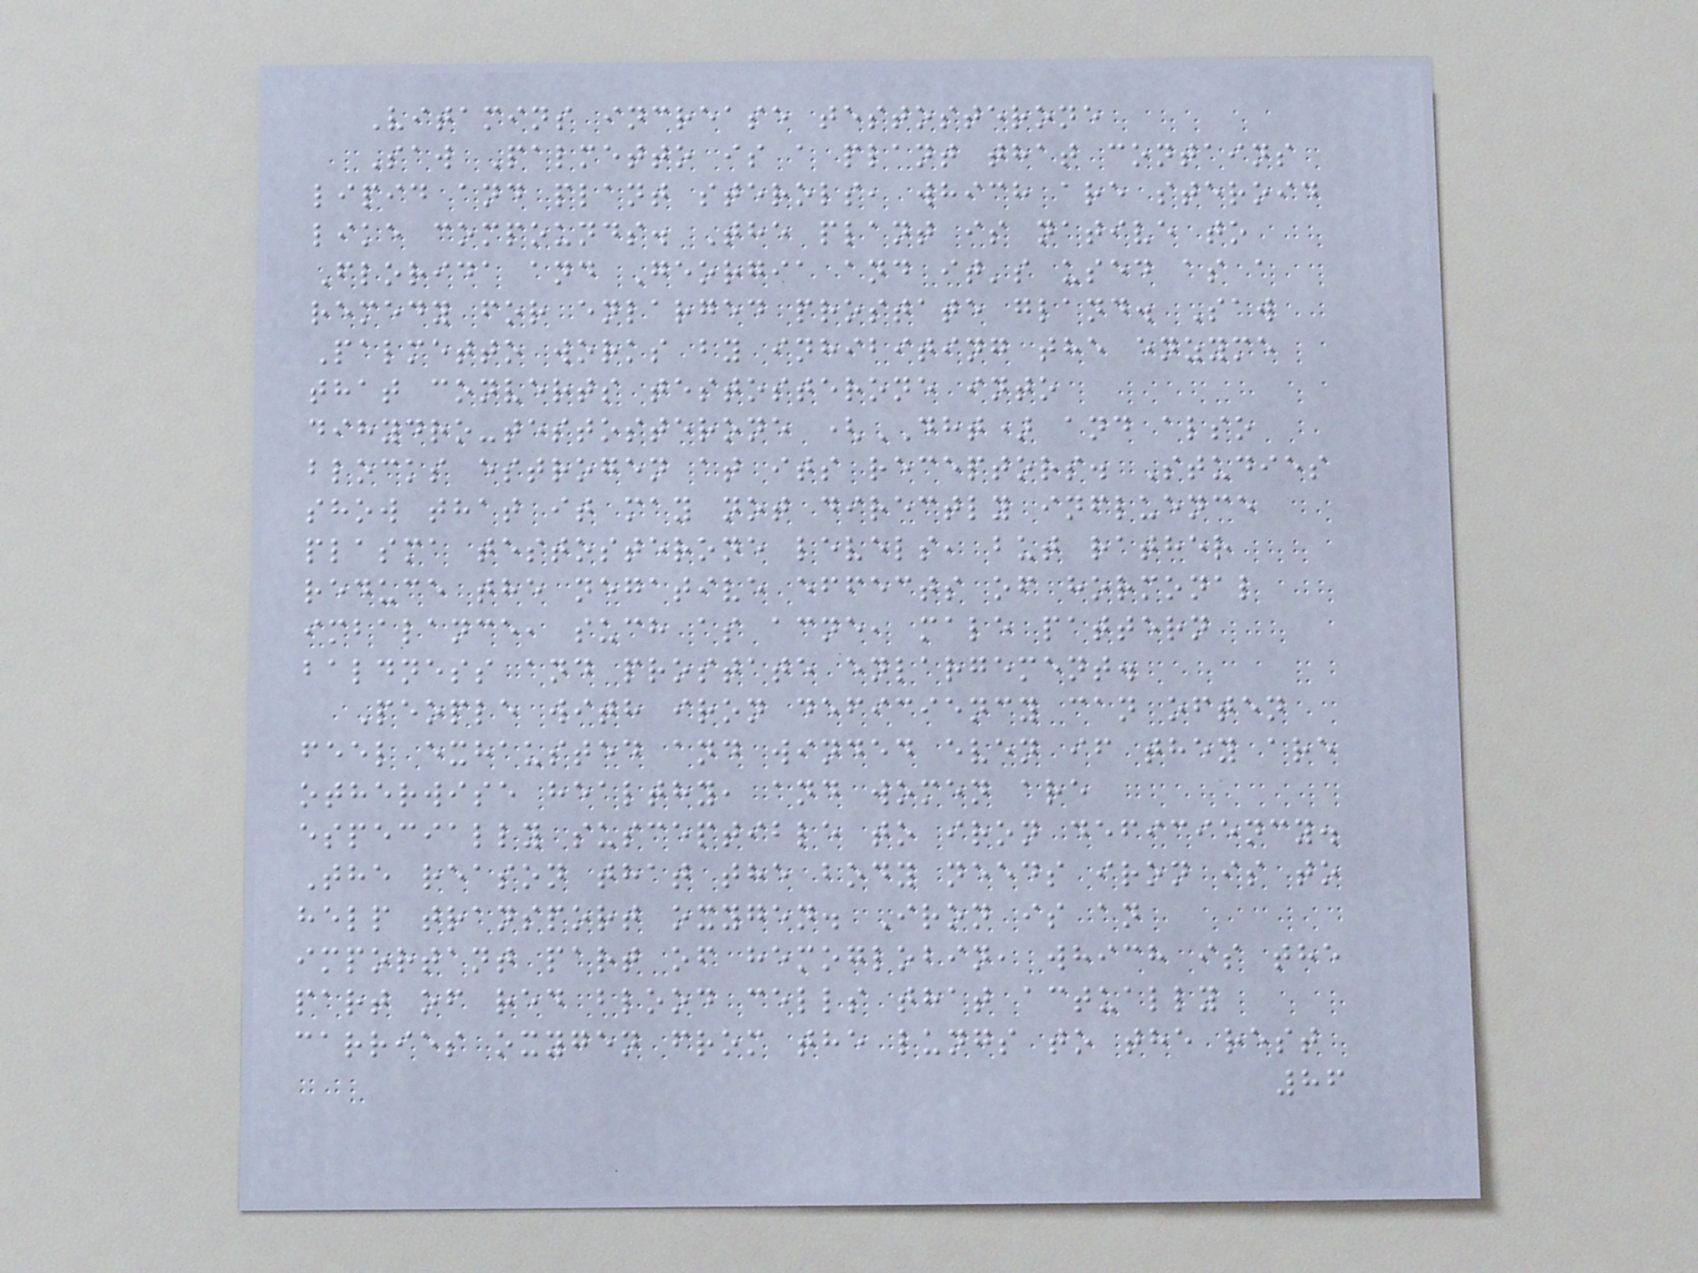Vitamins increase testosterone
Saw Palmetto is a plant that contains
lipid and plant sterols, which are steroid
like compounds. The plant is native to
Florida and Georgia and it's used as a
remedy for enlarged prostate gland. Saw
Palmetto works by inhibiting the enzyme
that converts testosterone into
dihydro-testosterone (DHT) and also
blocks estrogen at its receptors. Studies
show that it may not directly influence
plasma testosterone levels, but rather
reduce the negative effects of hormonal
imbalance, such as acne, male pattern
baldness and prostate enlargement.
People with iron deficiency can often
feel exhausted and winded even if they are
otherwise healthy, and women are
especially susceptible to iron deficiency.
The reason that the body needs iron is to
help transport oxygen. Iron is an
important part of hemoglobin, which is the
part of red blood cells that actually
carries oxygen from the lungs to the rest
86
